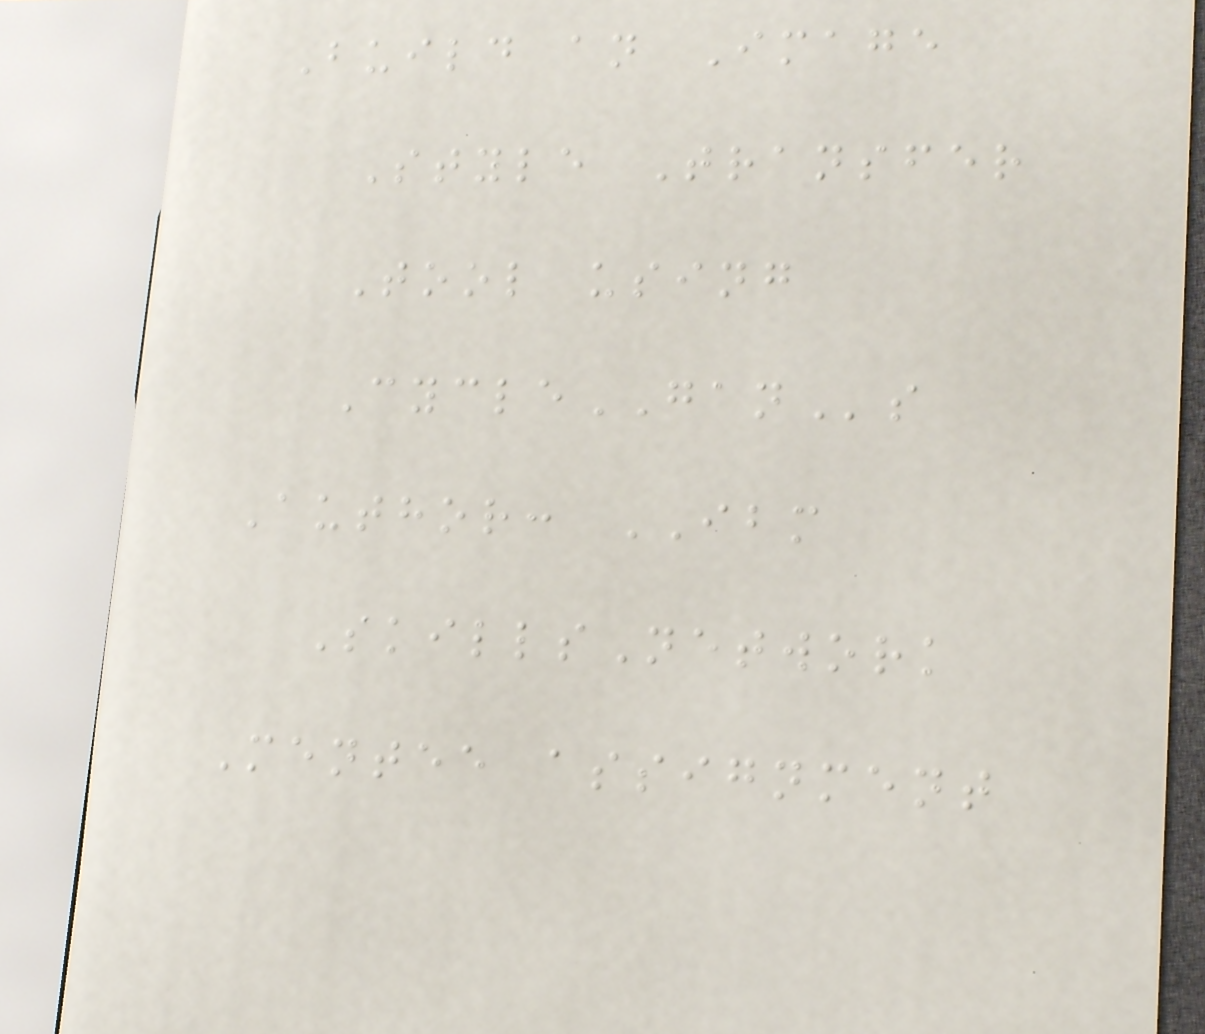Build an Image
Style Transfer
Tool using
CycleGANs
Author: IBM
SkillsNetwork
Mentee assignment
